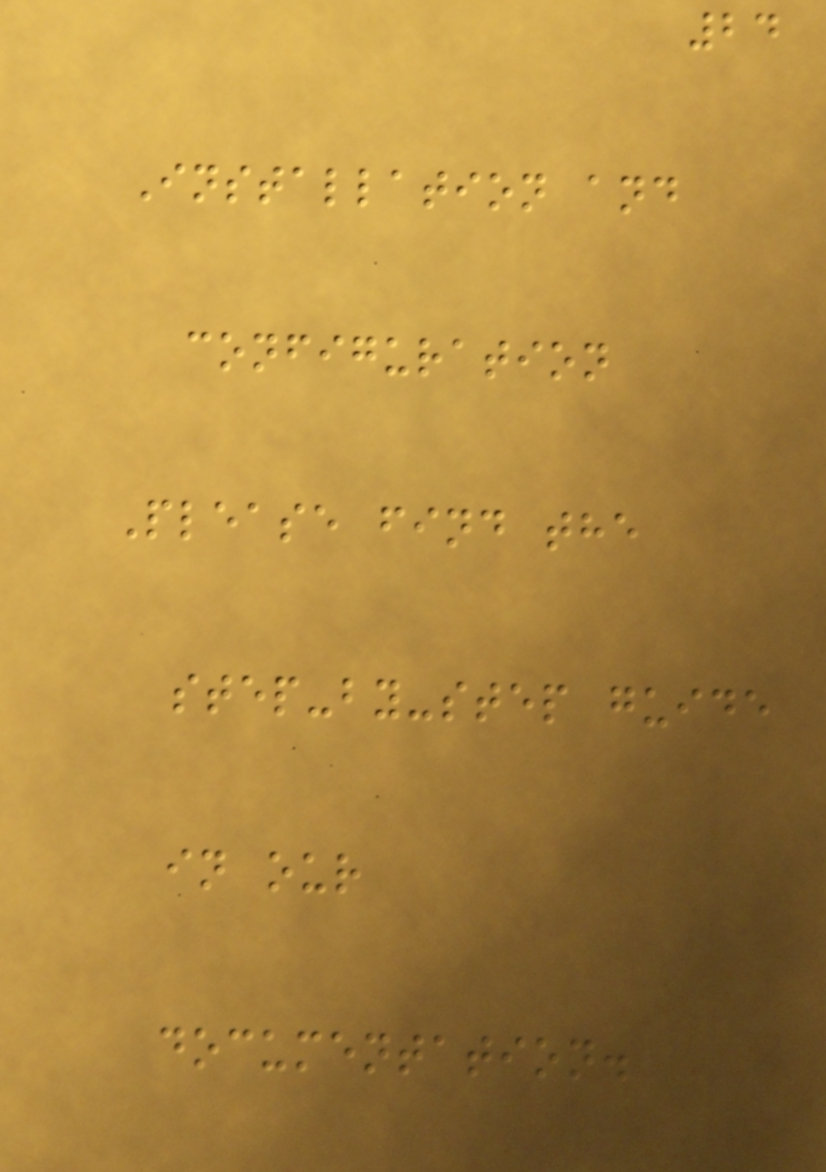24
Installation and
configuration
Please find the
step-by-step guide
in our
documentation.
